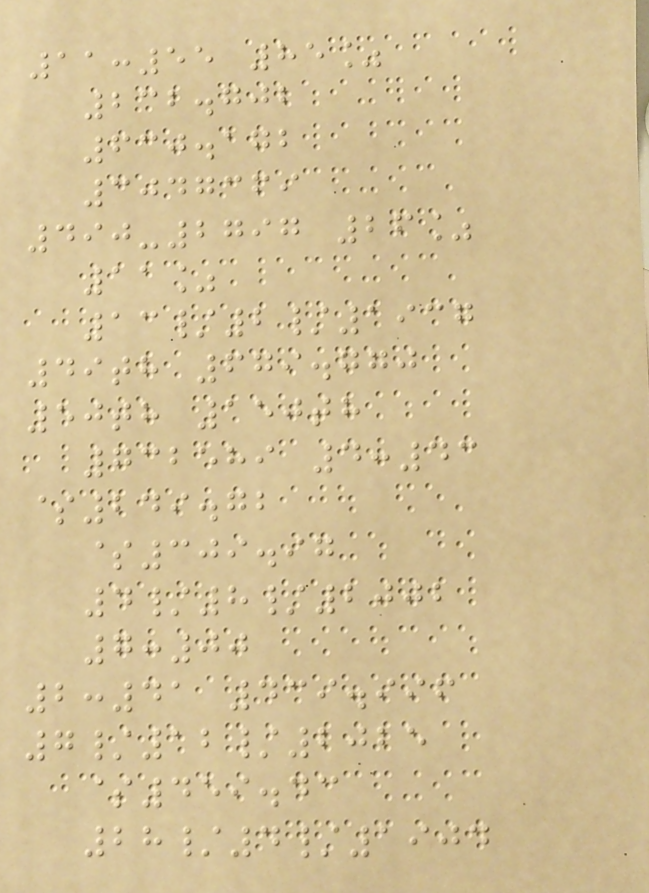11:55 85%
232.702
630.172
3047369
490-2797 26%
11%
13/2/1937
49th 679.770
50th 150th
732589 4:43
$249.72
$309.97
4/8/2002
7:00
2:41 439.996
7/12/2025
$459.43
28/4/1904
